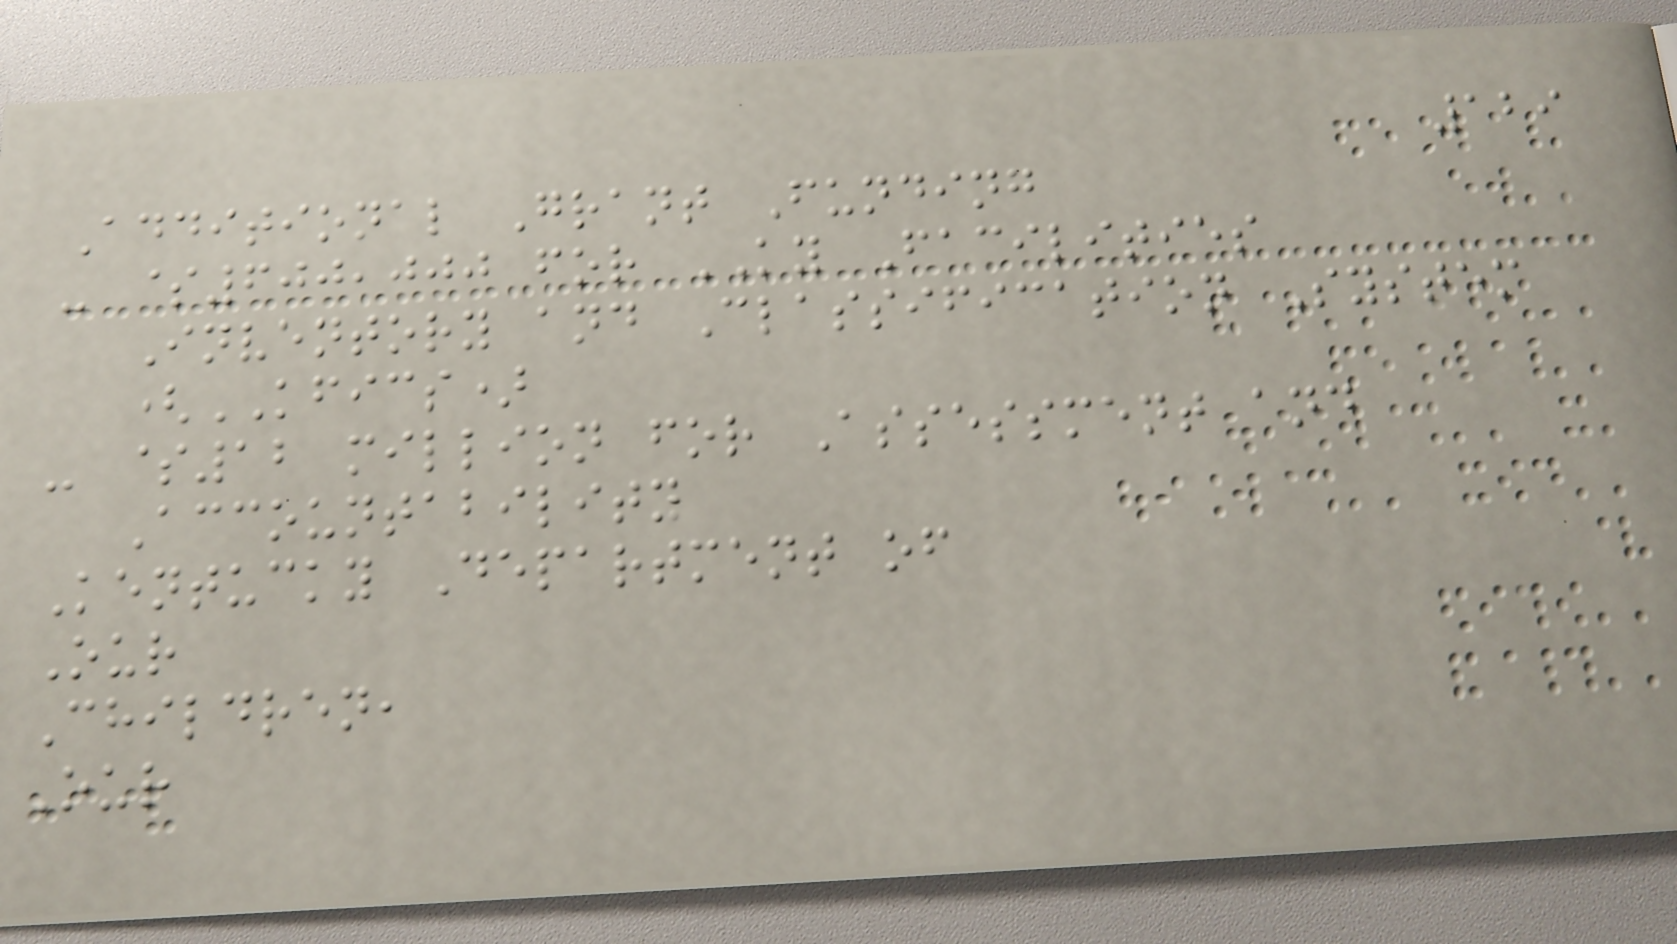129
Additional Grant Funding
- $600,000 for KY Facilities
Inventory and Classification System
(KFICS)
- $12 million for Assessment and
Accountability
Kentucky Department of
Our
Children,
Our
